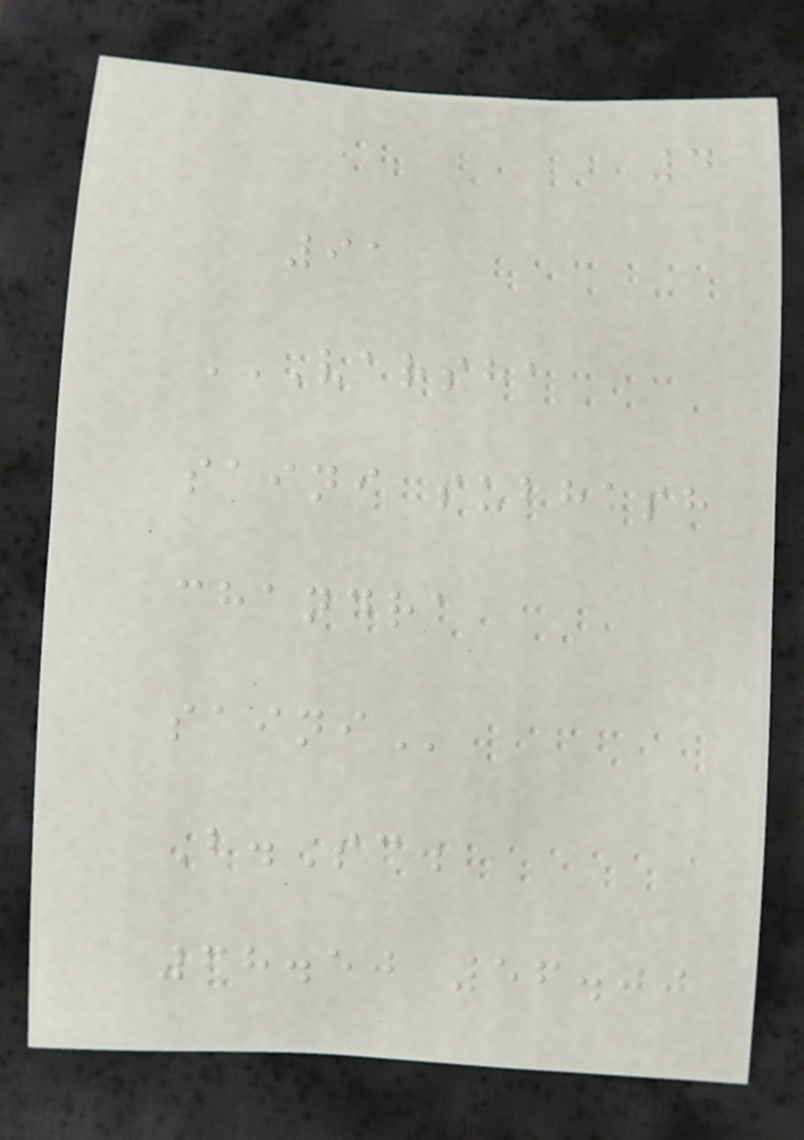4
91
VARSHA
SAINI SUBHASH
CHANDRA
SAINI
B.Sc.
68.50 56.00
